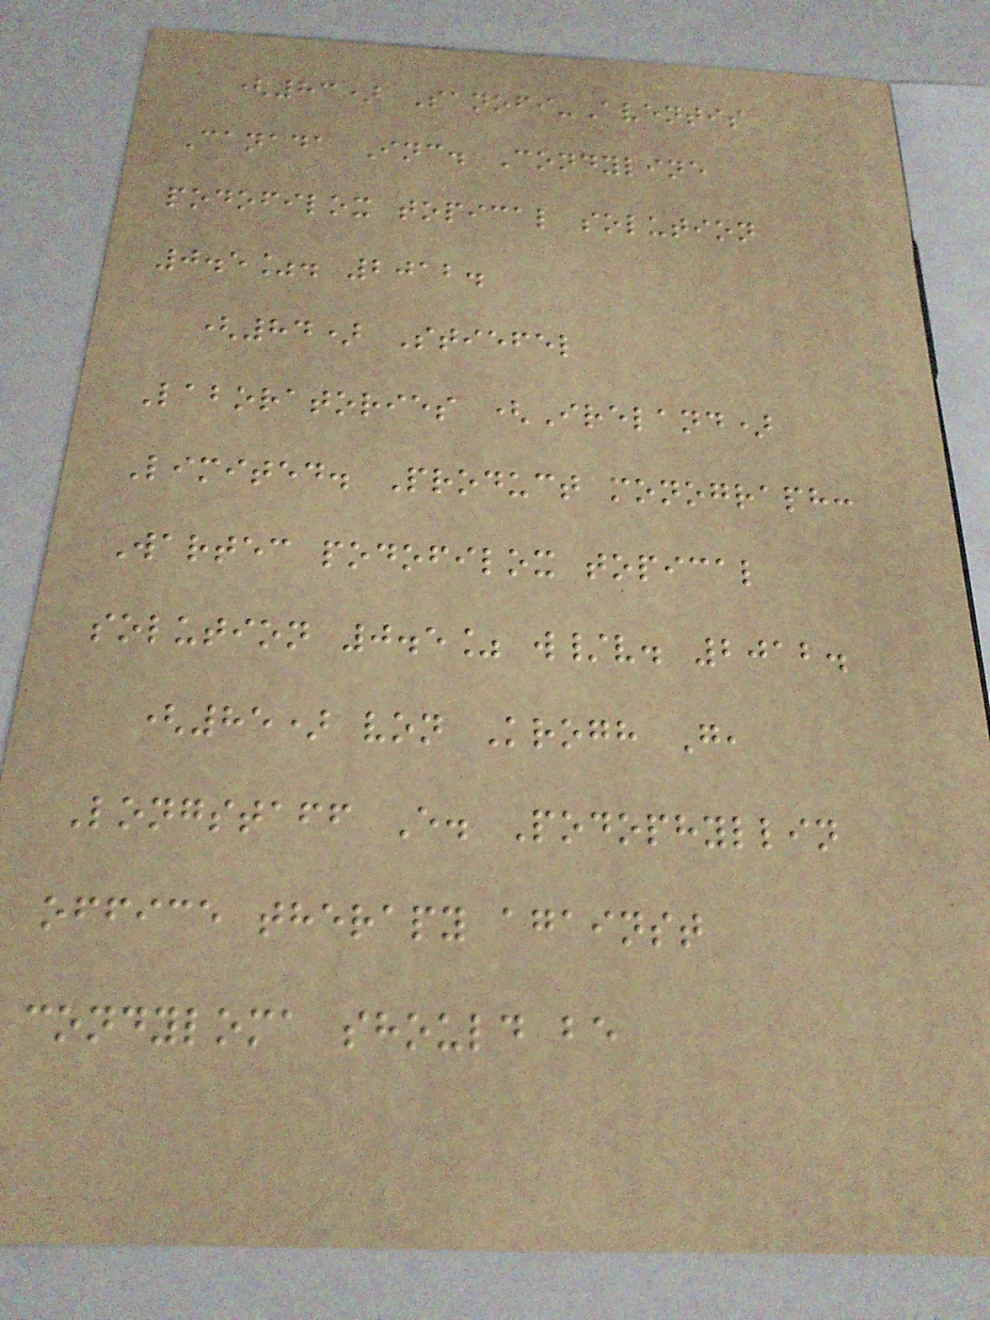(83) Sanofi-Aventis
Canada Inc. Condyline
podofilox topical solution
0.5%. 2012.
(84) Stiefel
Laboratories (Ireland)
Limited. Product monograph:
Wartec podofilox topical
solution 0.5% w/v. 2012.
(85) von Krogh G,
Longstaff E. Podophyllin
office therapy against
condyloma should be
